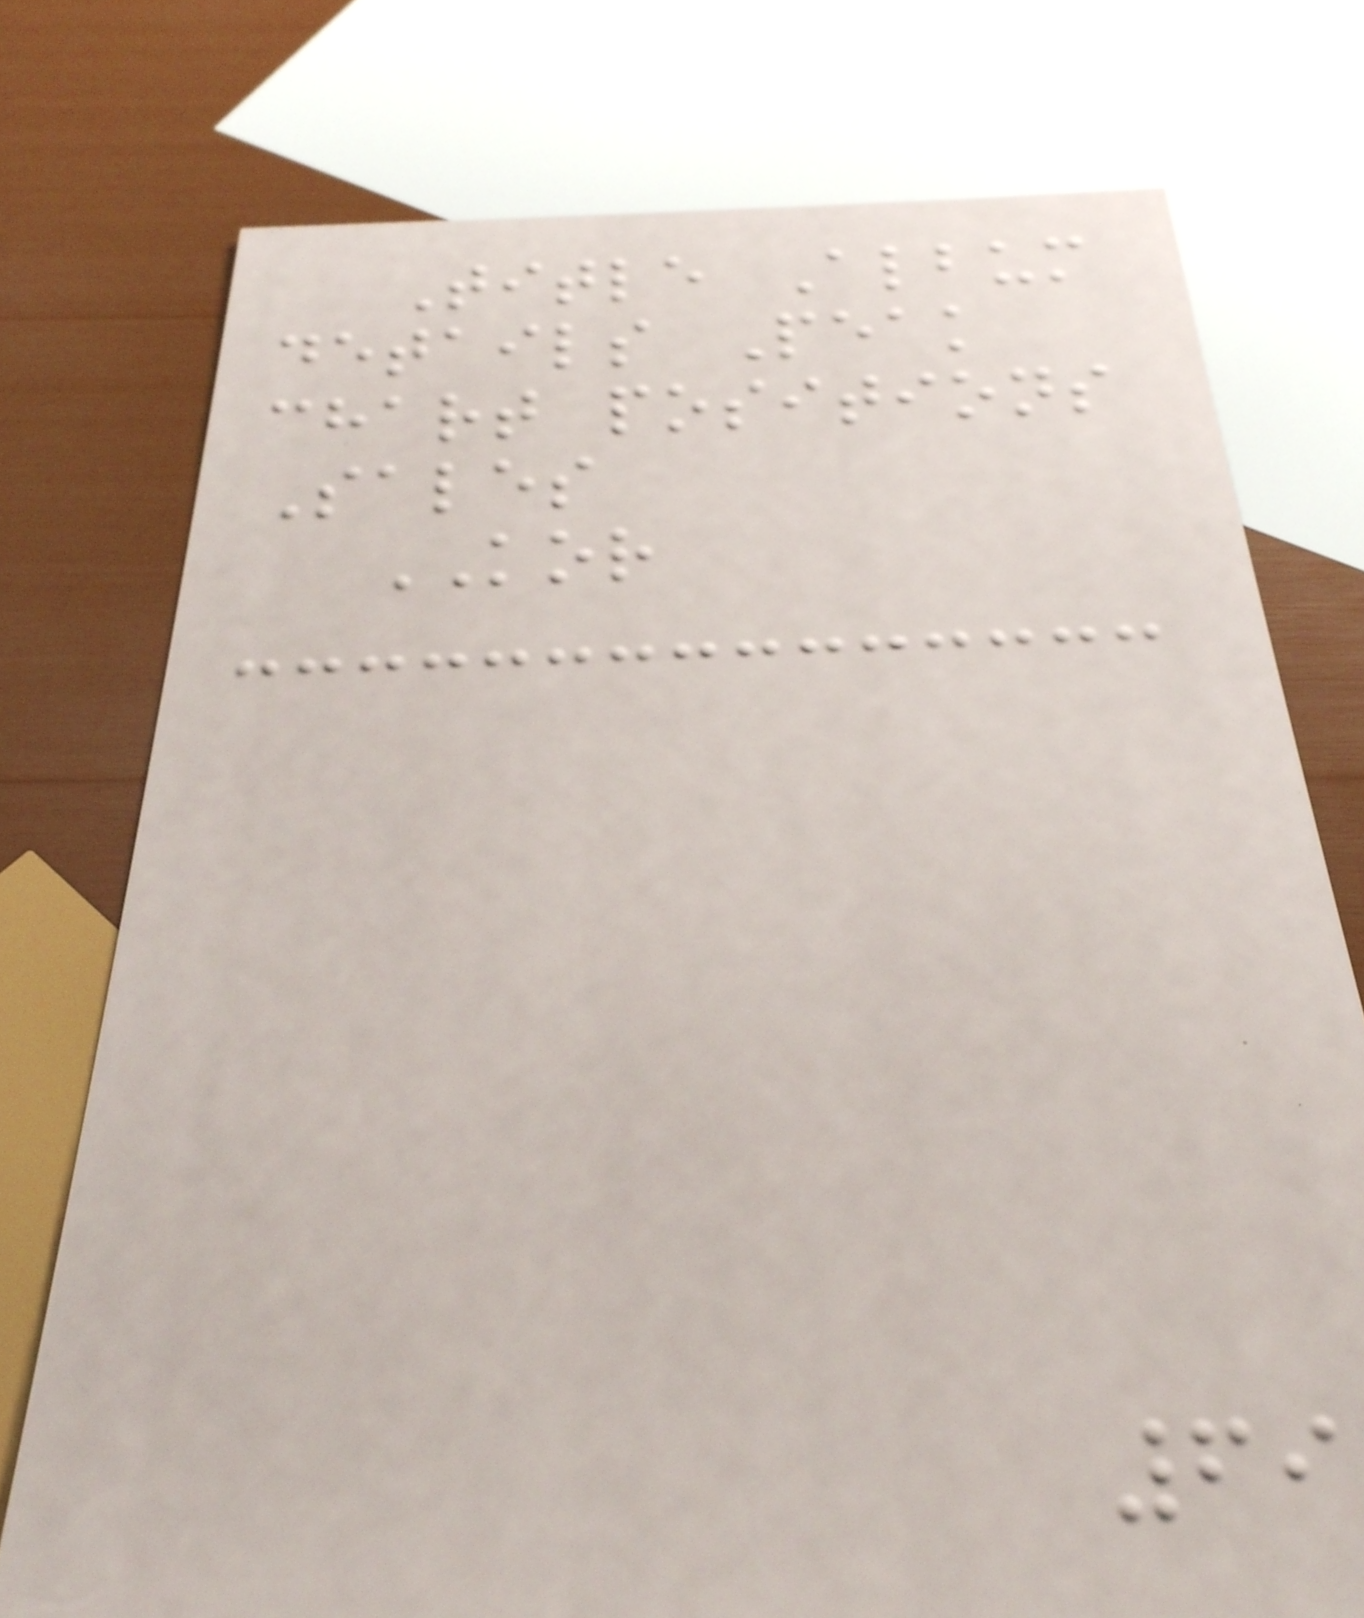Title Album
details Peak
chart positions
Sales
KOR
69
